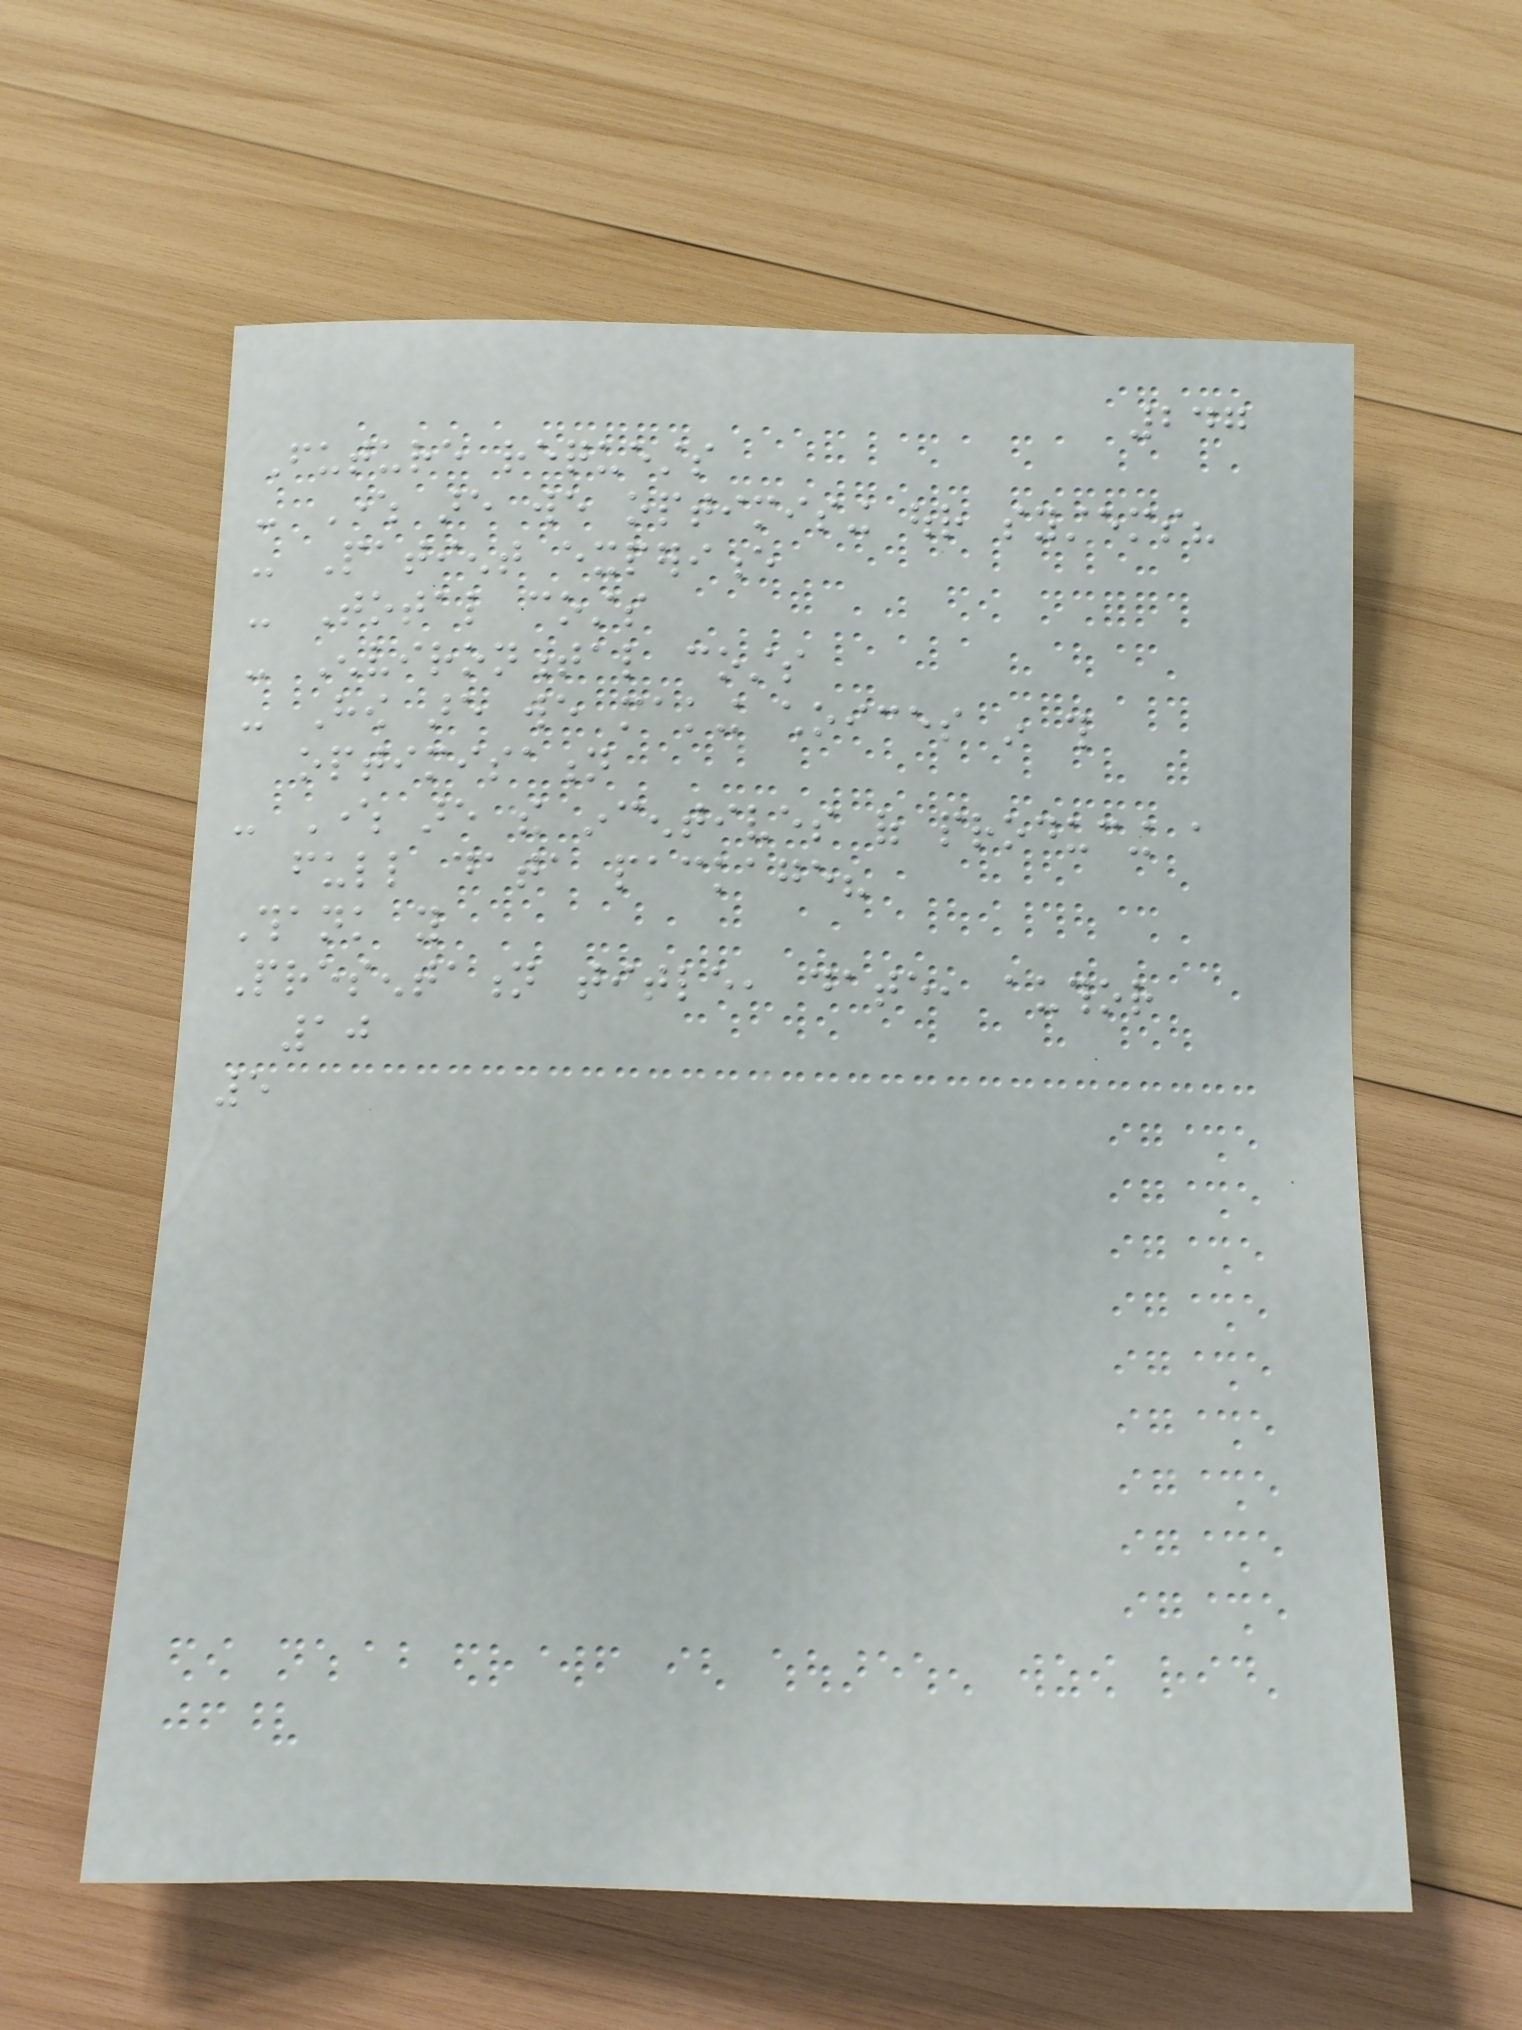247
Future requests
- Where are we optimising our systems?
- Patient experience
- Total costs
- Environmental costs
- How are we making choices in this
optimisation
- Where are the incentives of producing a
full data package?
Thank you
Presentation title, date, author
10
5
